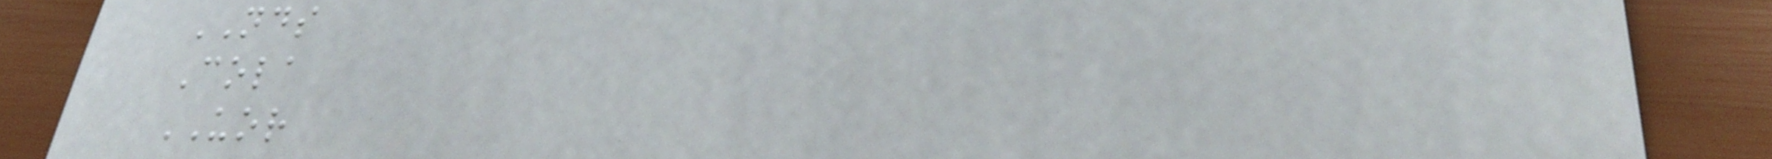NDS
Cola
UOR
